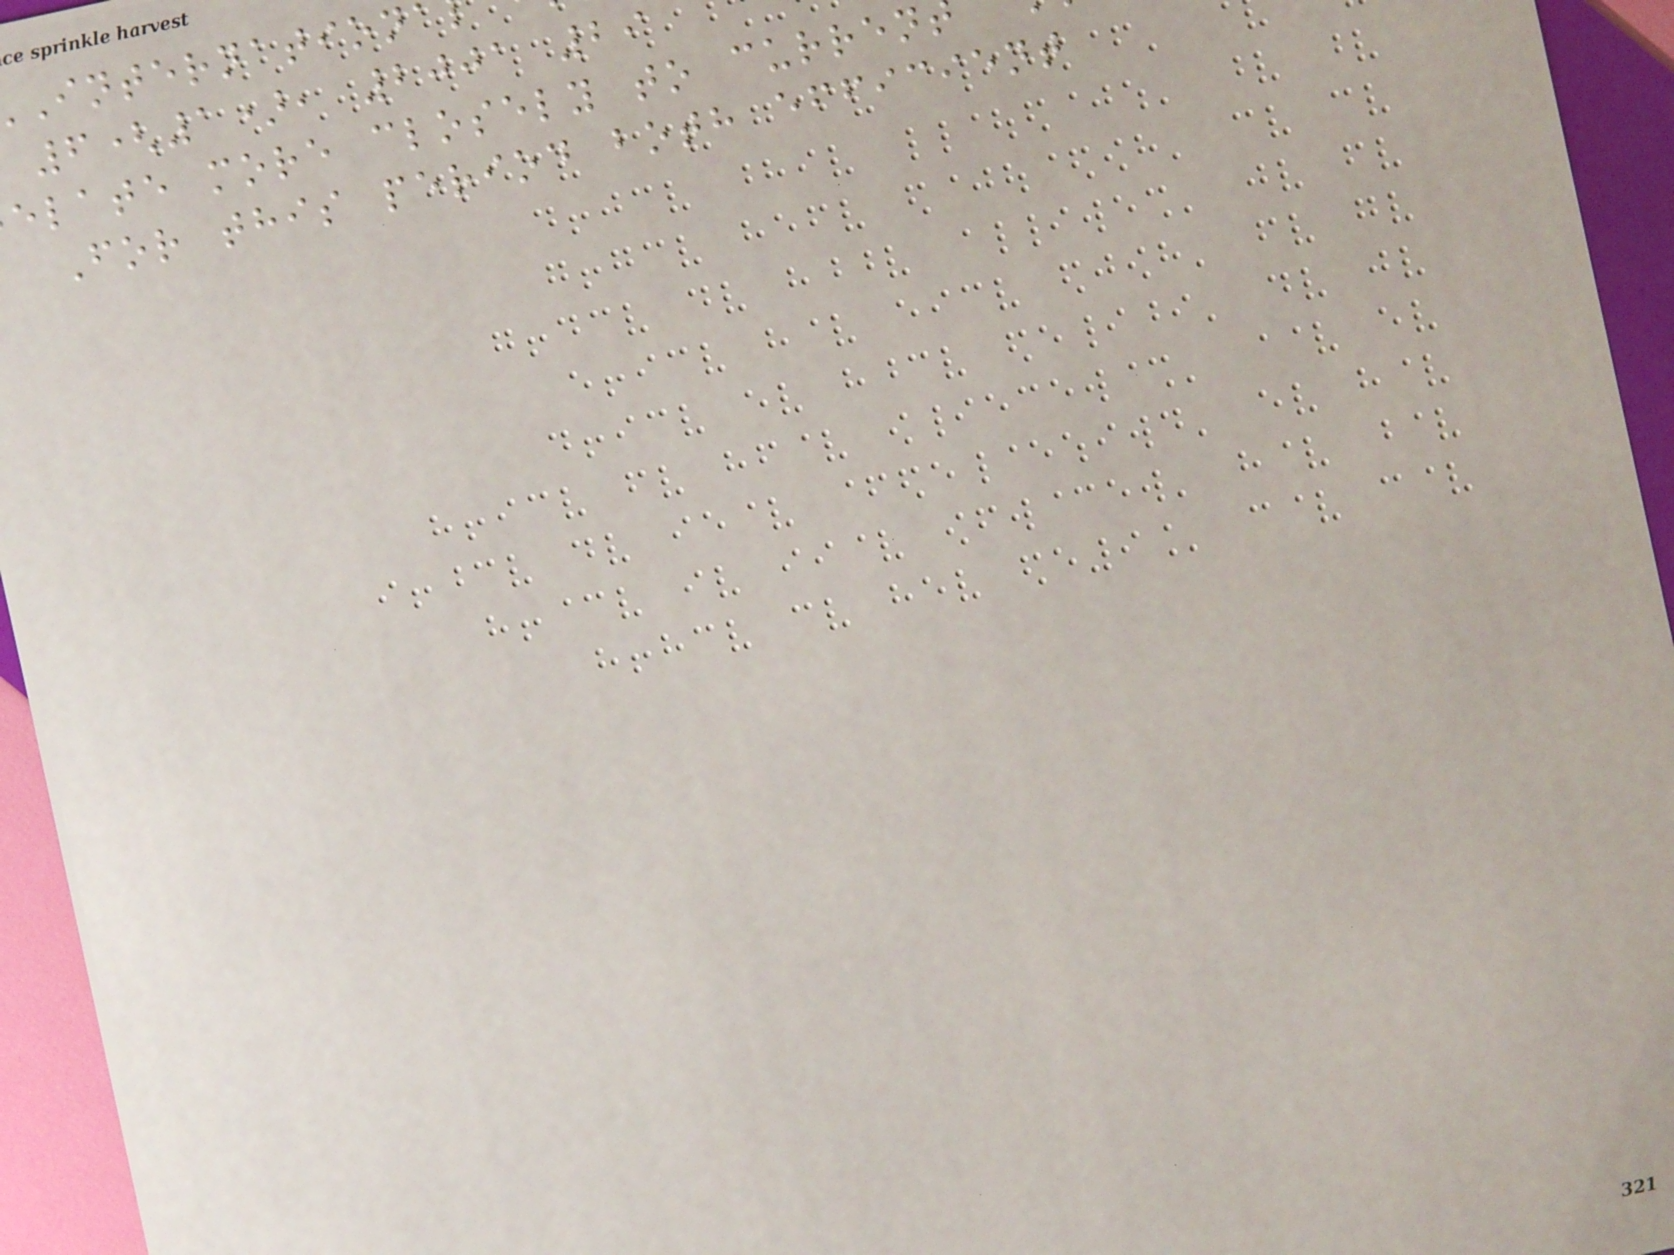6(1), 2001 29
elate more closely to curren
For this period both efficient
